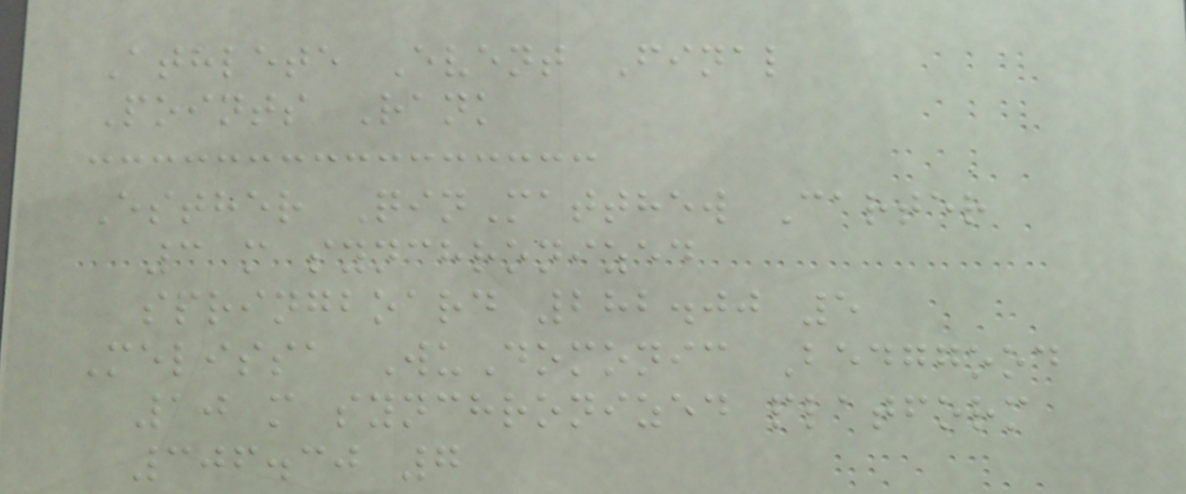Athlete Event Final
Points Rank
Esther QinMatthew Carter
3 m synchronized
springboard 282.00 5
Melissa WuDomonic Bedggood
10 m synchronized platform
306.30 7
